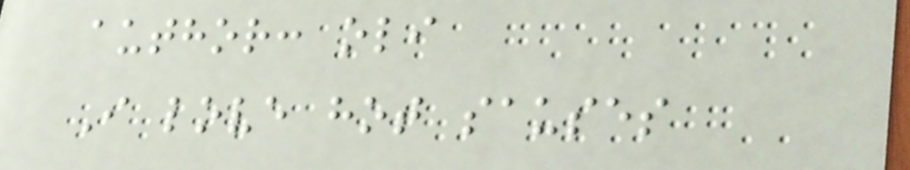author: oli
I love hot sauses
